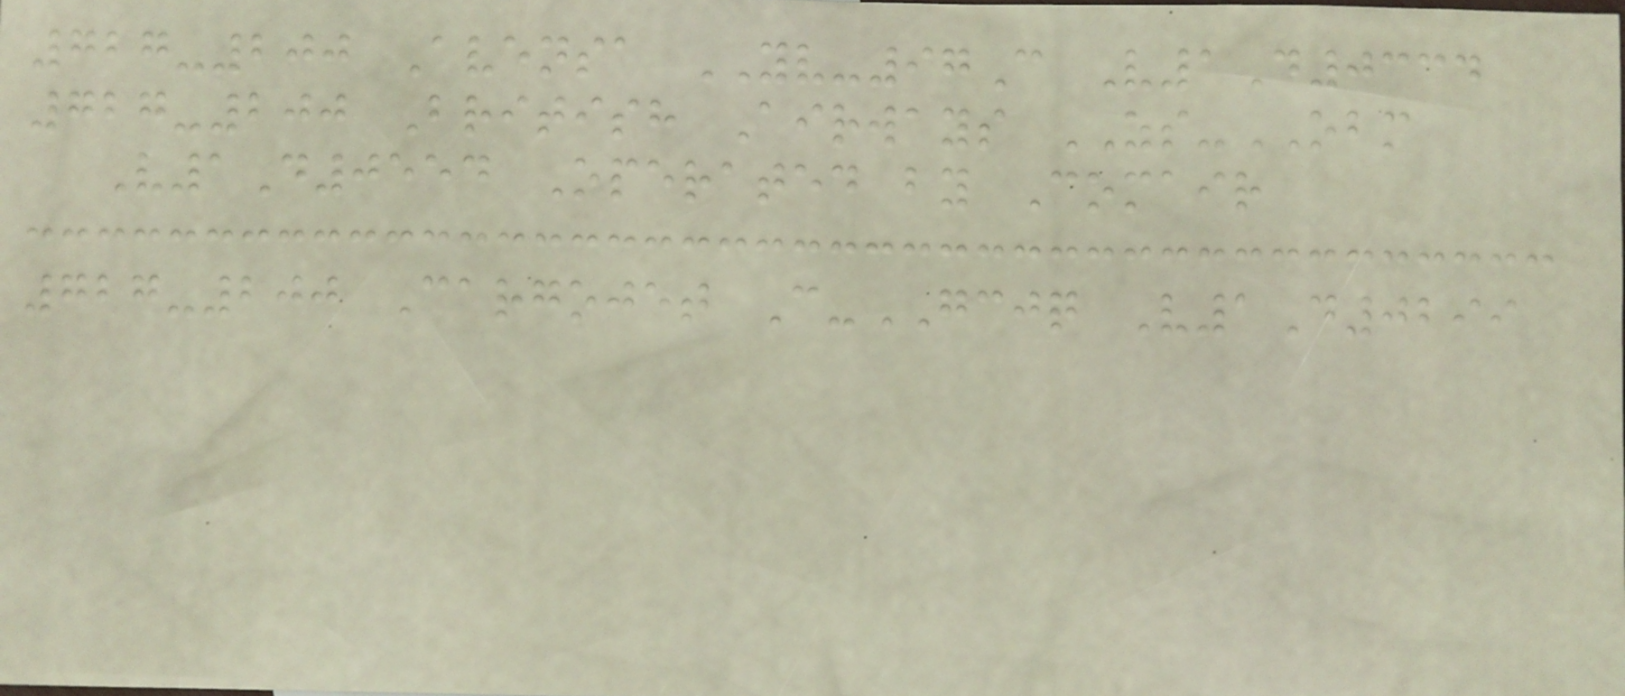727-200 Avensa YV-97C V1D0334
727-200 British Airways ZS-OBM
V1D0554 Operated by Comair
727-200 Cargojet C-GCJQ V1D0299
